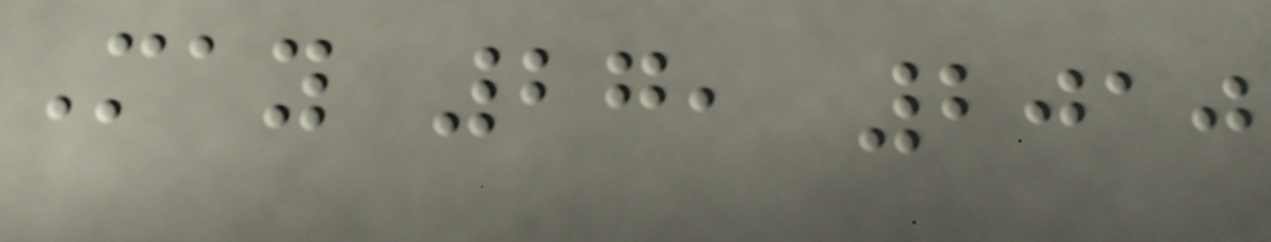May 27, 2010
